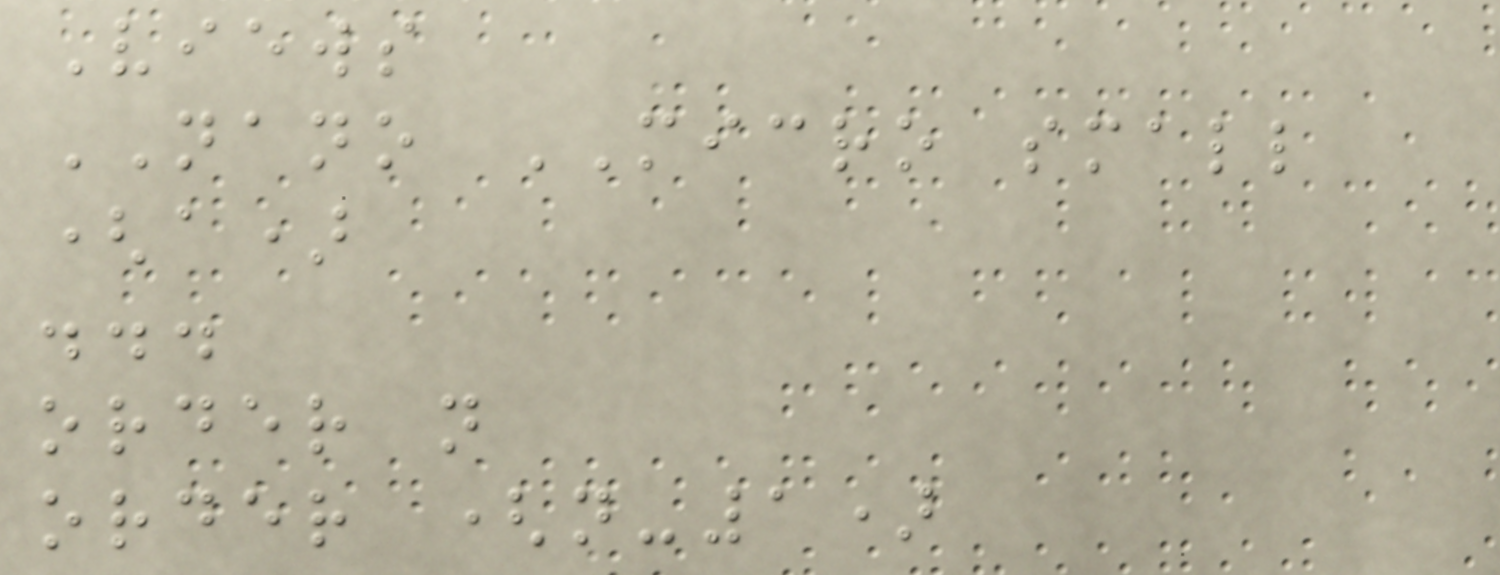Views
NANO MICRO small
(a)
...
order n
order (n-1)
